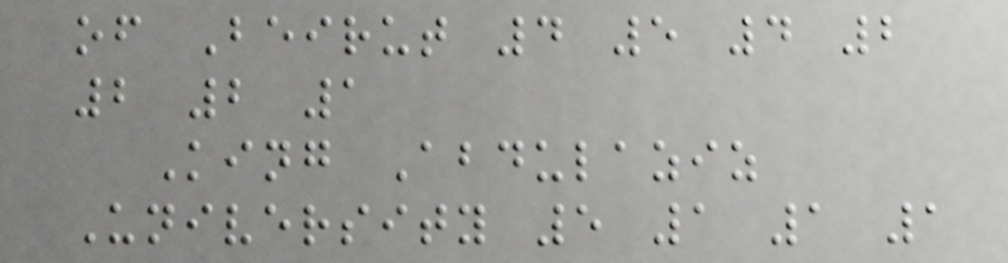of Beirut 4 5 4 2
2 2 1
King Abdulaziz
University 5 1 1 1
